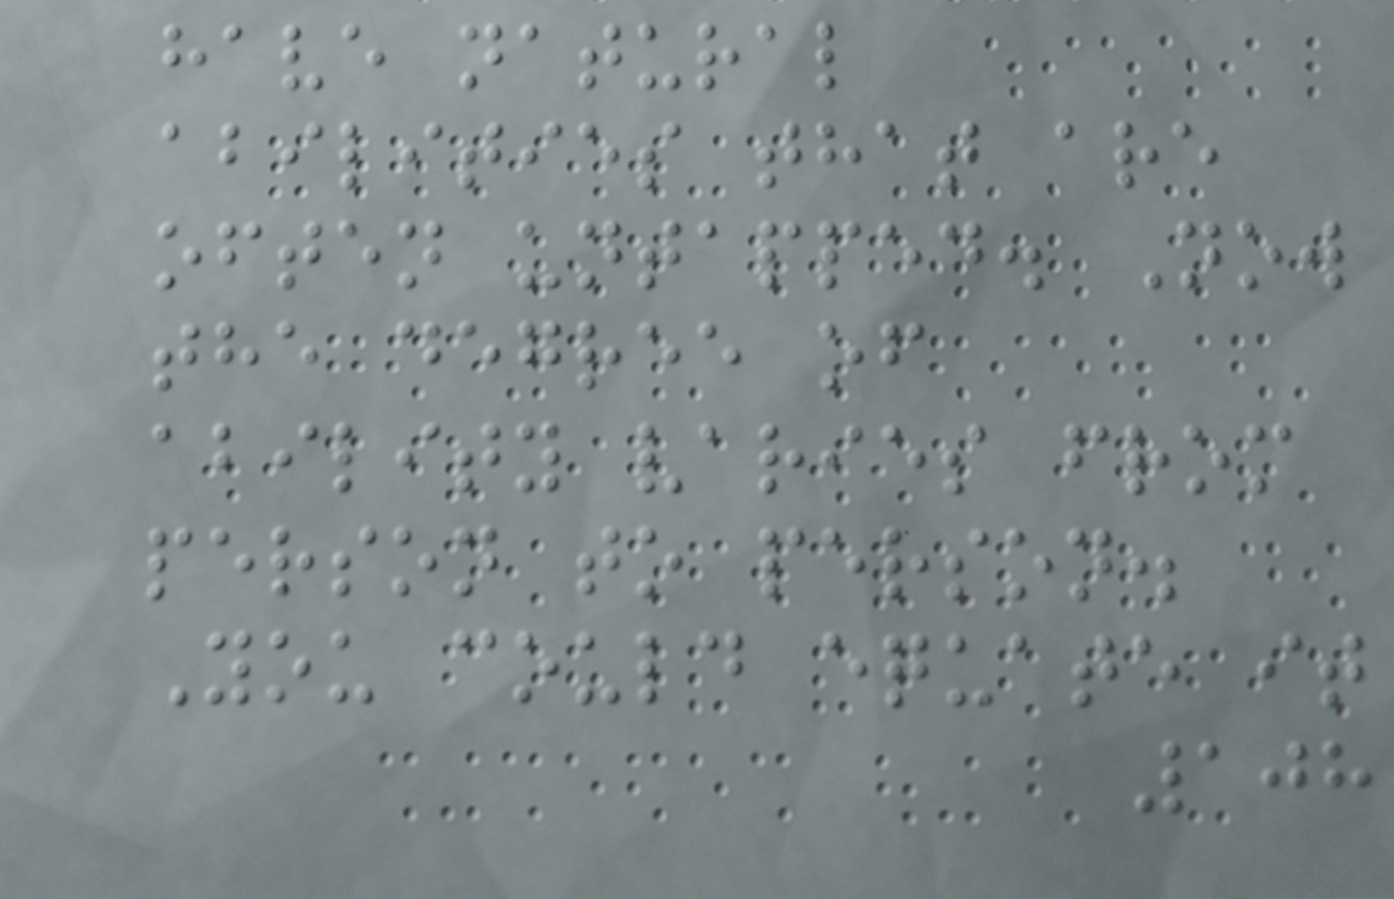have natural
abilities that are
often untapped. Now
the degree of
ability varies from
person to person.
You could equate it
108
